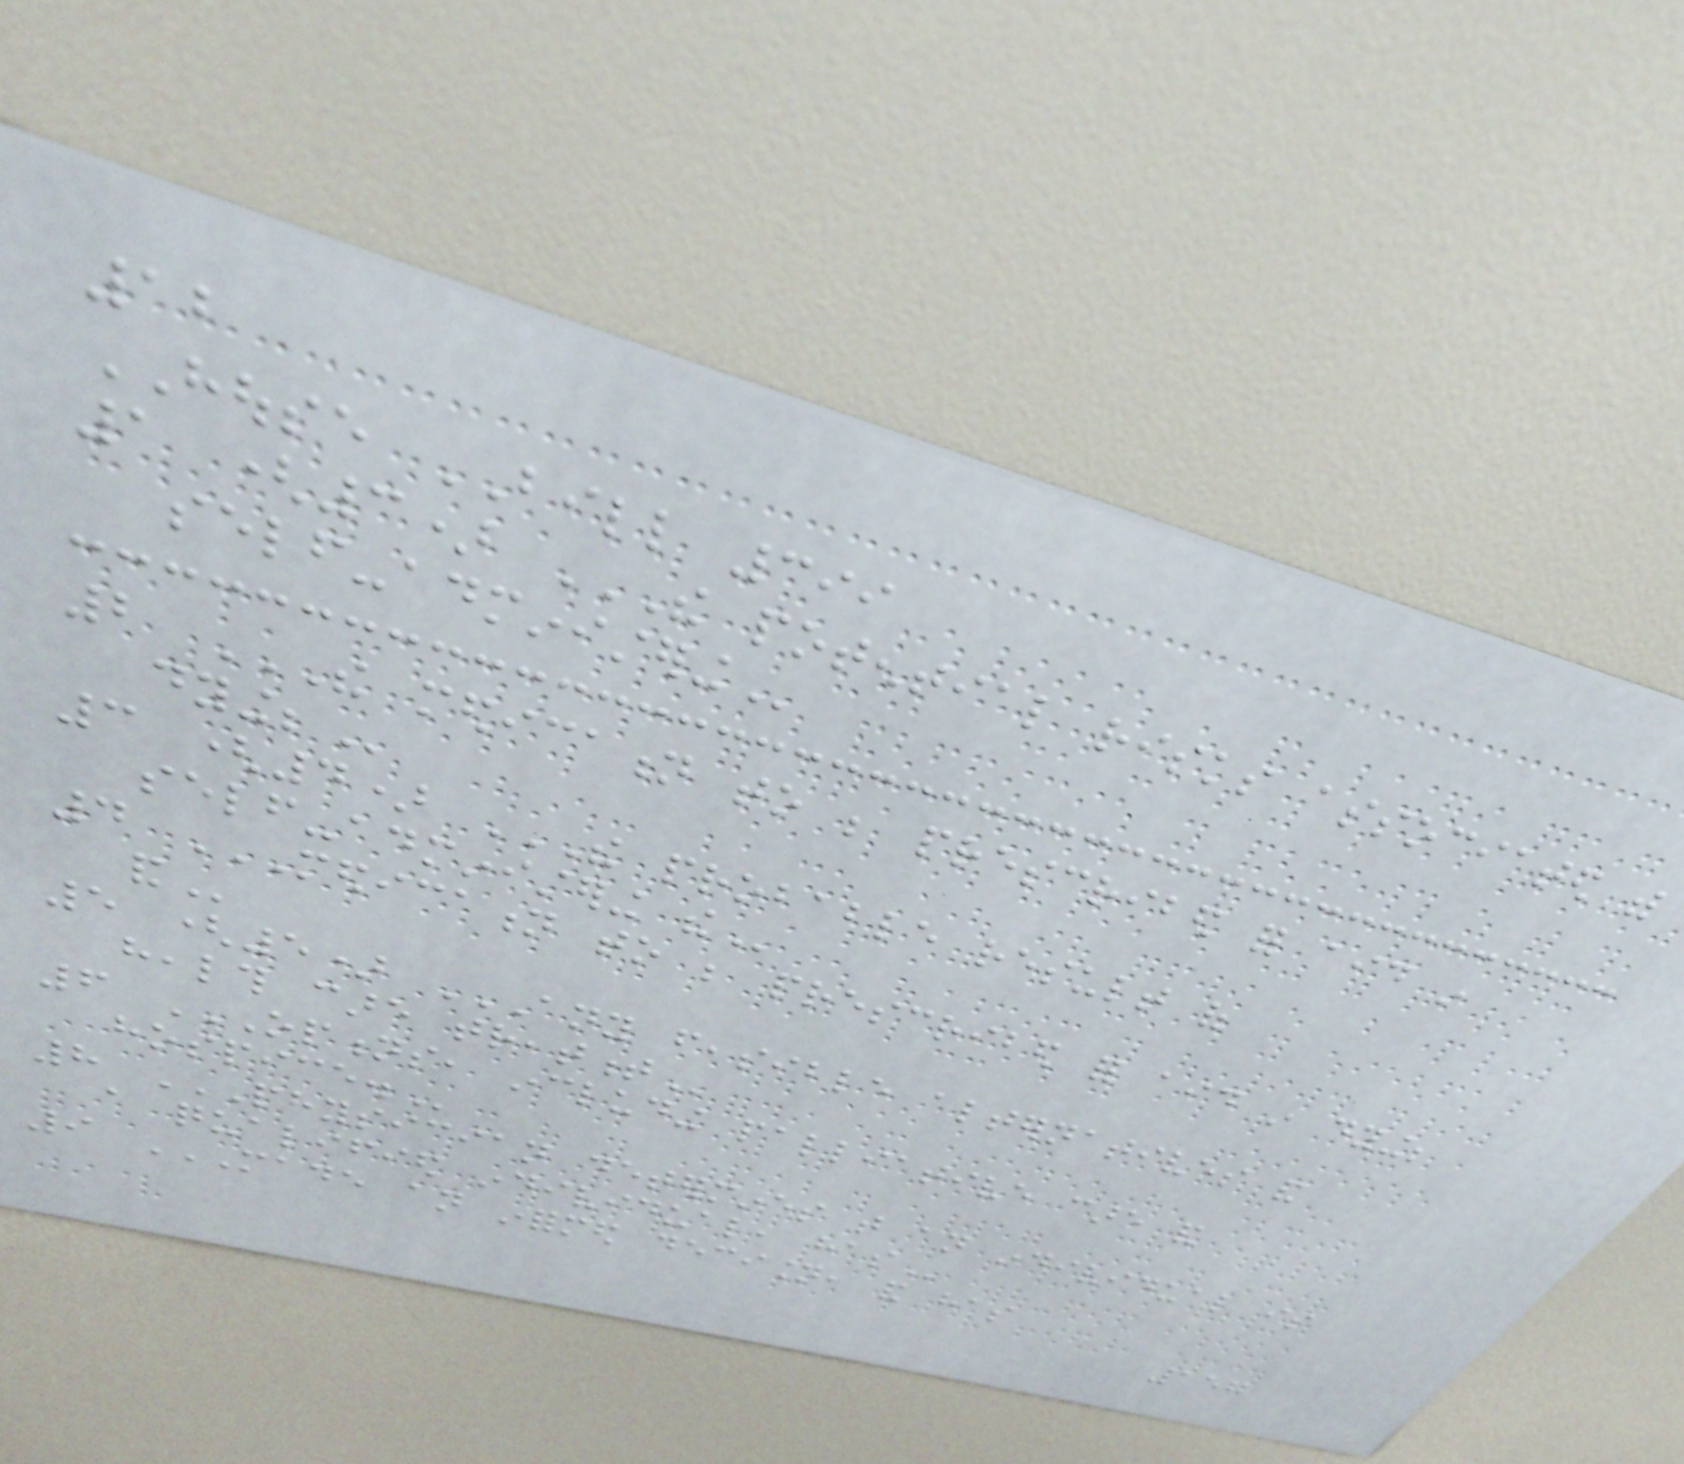12
HOUSE BILL 399
1 (3) THE POTENTIAL RISKS ASSOCIATED WITH
SELF-ADMINISTERING
2 THE MEDICATION TO BE PRESCRIBED FOR AID IN
DYING;
3 (4) THE PROBABLE RESULT OF
SELF-ADMINISTERING THE
4 MEDICATION TO BE PRESCRIBED FOR AID IN DYING;
AND
5 (5) ANY FEASIBLE ALTERNATIVES AND
HEALTH CARE TREATMENT
6 OPTIONS, INCLUDING PALLIATIVE CARE AND
HOSPICE.
8 PHYSICIAN DETERMINES THAT AN INDIVIDUAL IS
A QUALIFIED INDIVIDUAL, HAS
9 MADE AN INFORMED DECISION, AND HAS
157
